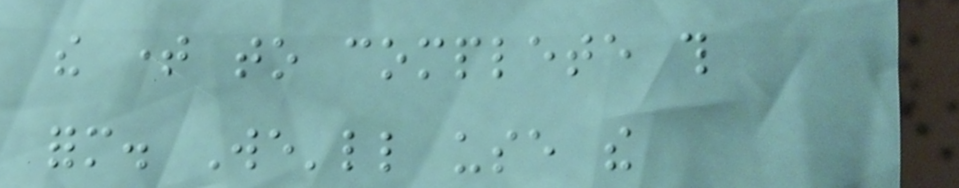the time to complete this
form. We'll use the
